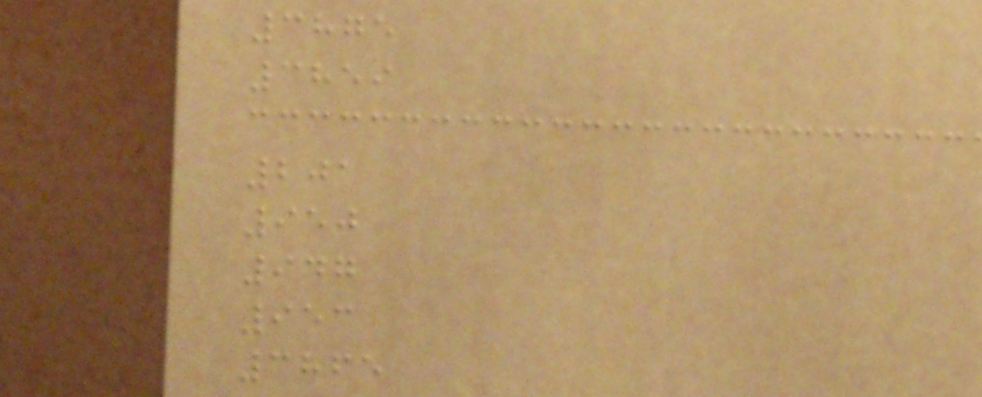3875
3859
201
950
947
953
3865
